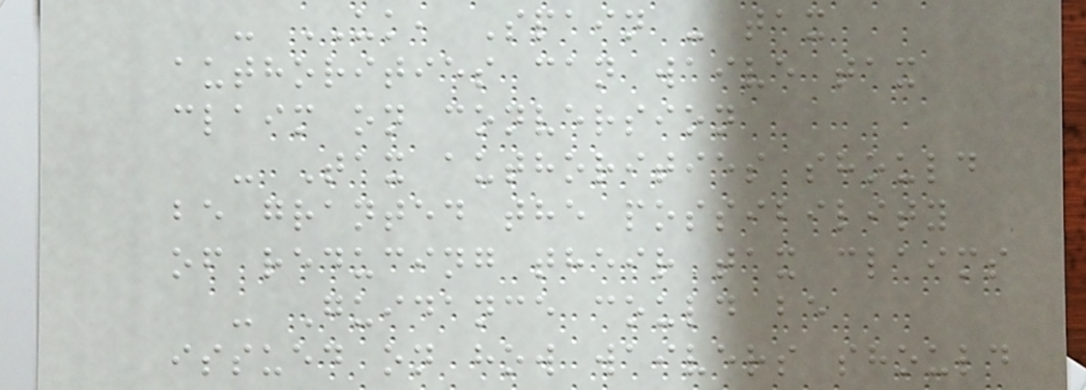- UK, Spain - tax
authorities can waive tax
claim on conversion
- Tax authorities should
be granted the possibility
of reducing their tax claims
- Guidance could be
issued on how waivers should
